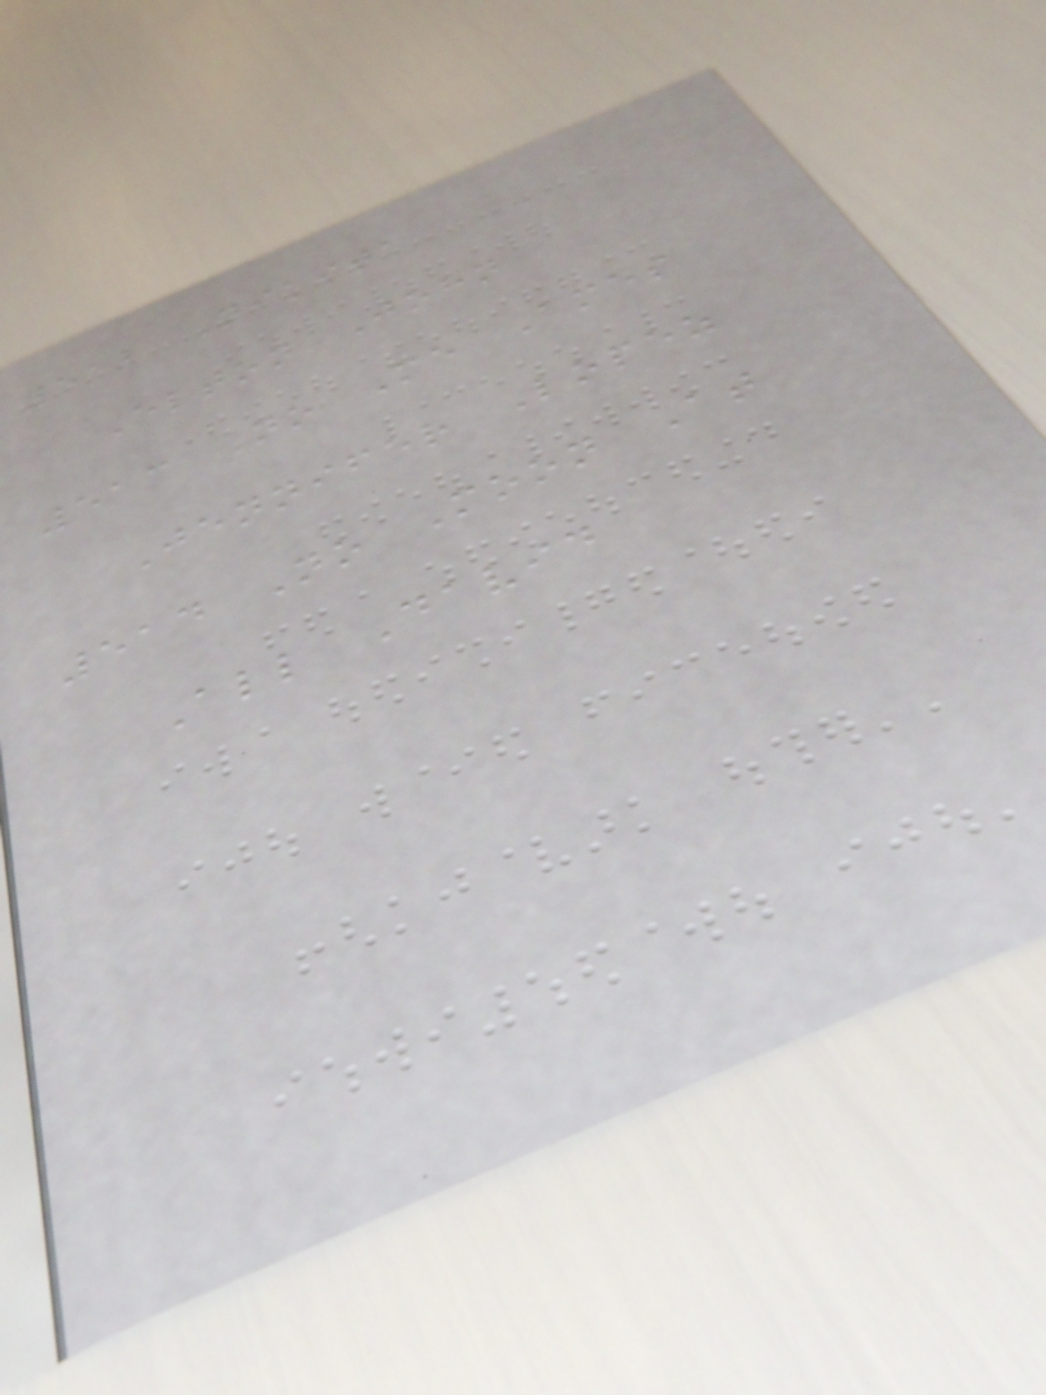512 Nikita
Elton John
513 No Me Ames
Jennifer Lopez
514 No Moon At
All David
